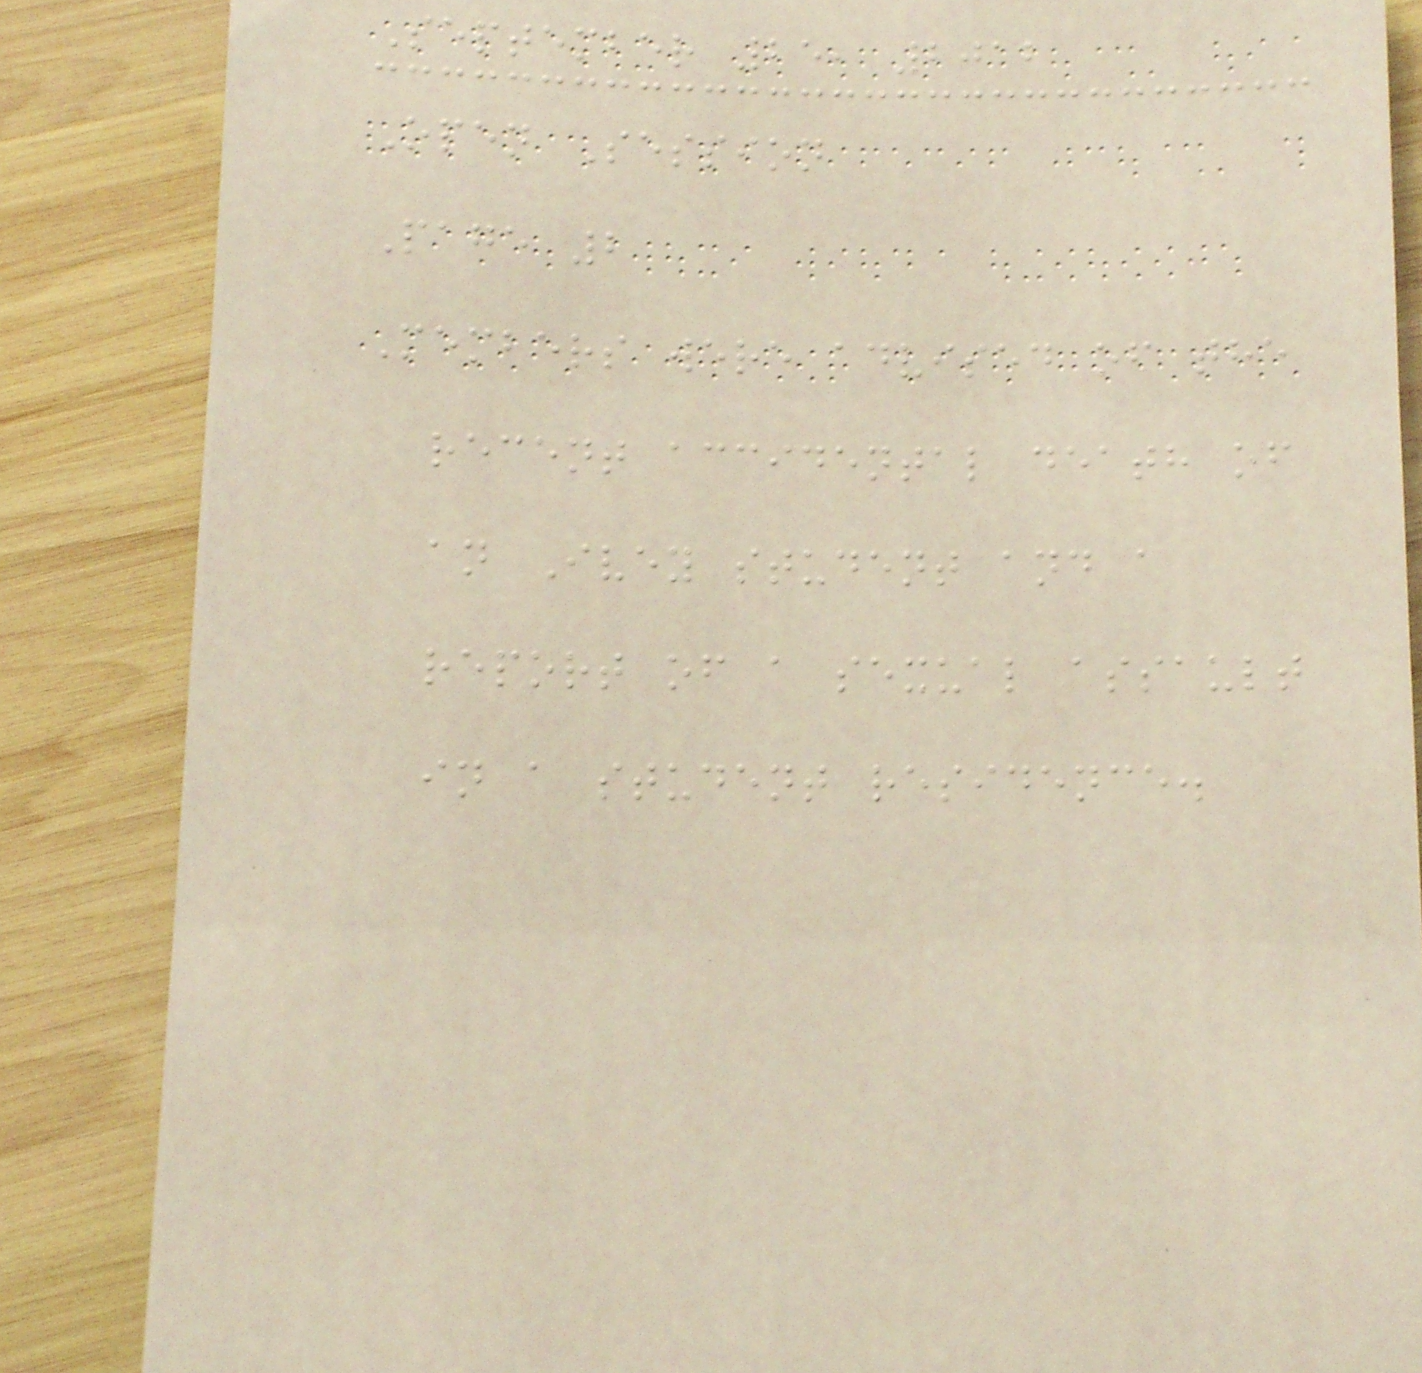September 25, 2012
Open Session
Page 2
Members were advised of the
recent accidental death of
an Ivey student and a
report of a sexual assault
in a student residence.
